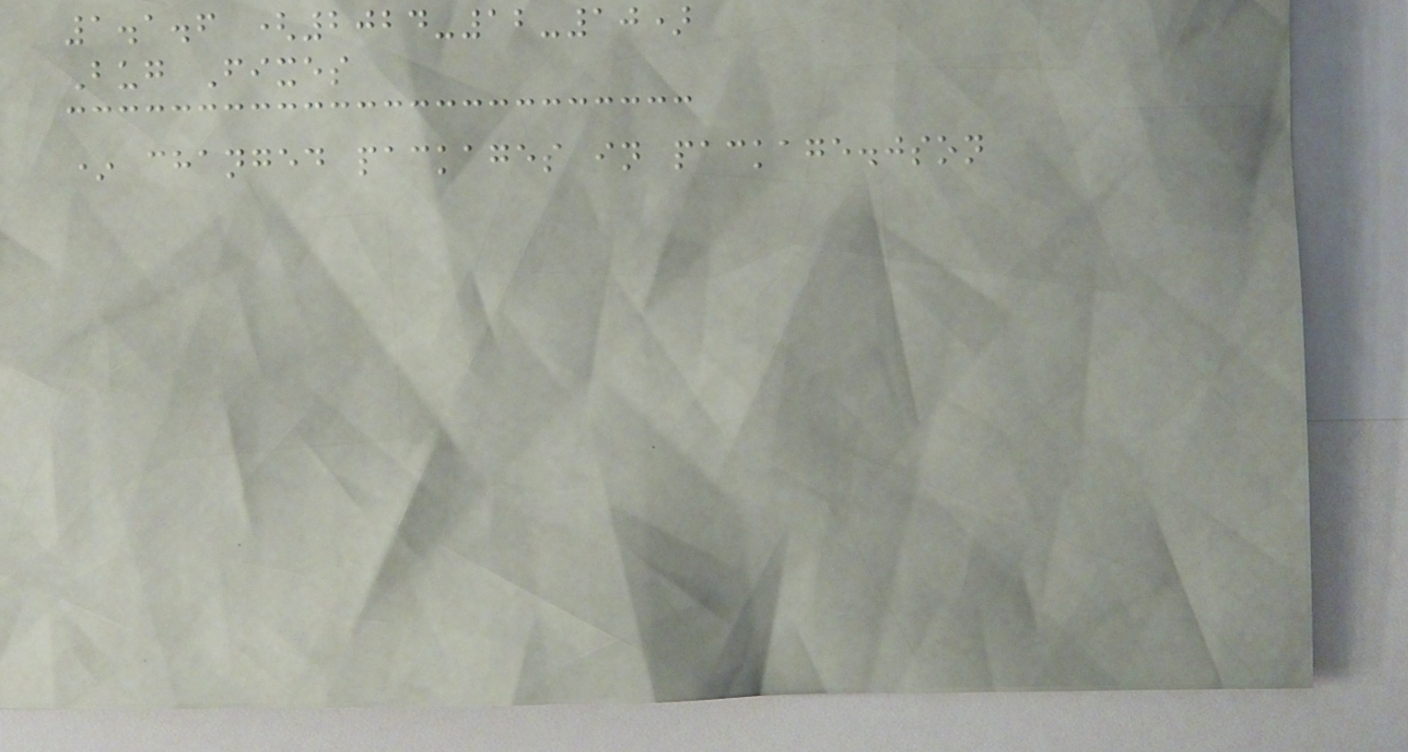1.1.6 (2024-12-10)
Bug Fixes
* changed packages in package.json
